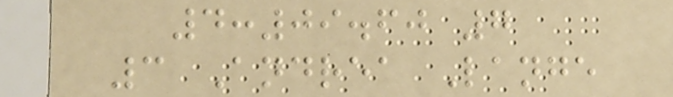4:09.60 7
3 Andrea Lange
